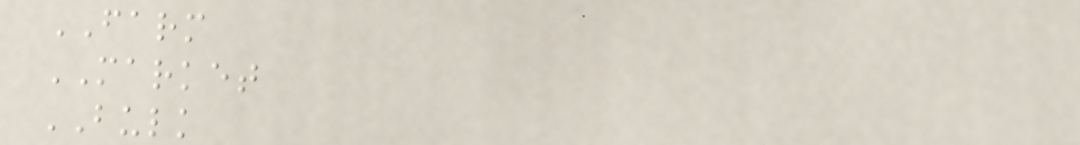FARM
MARKET
BULK
